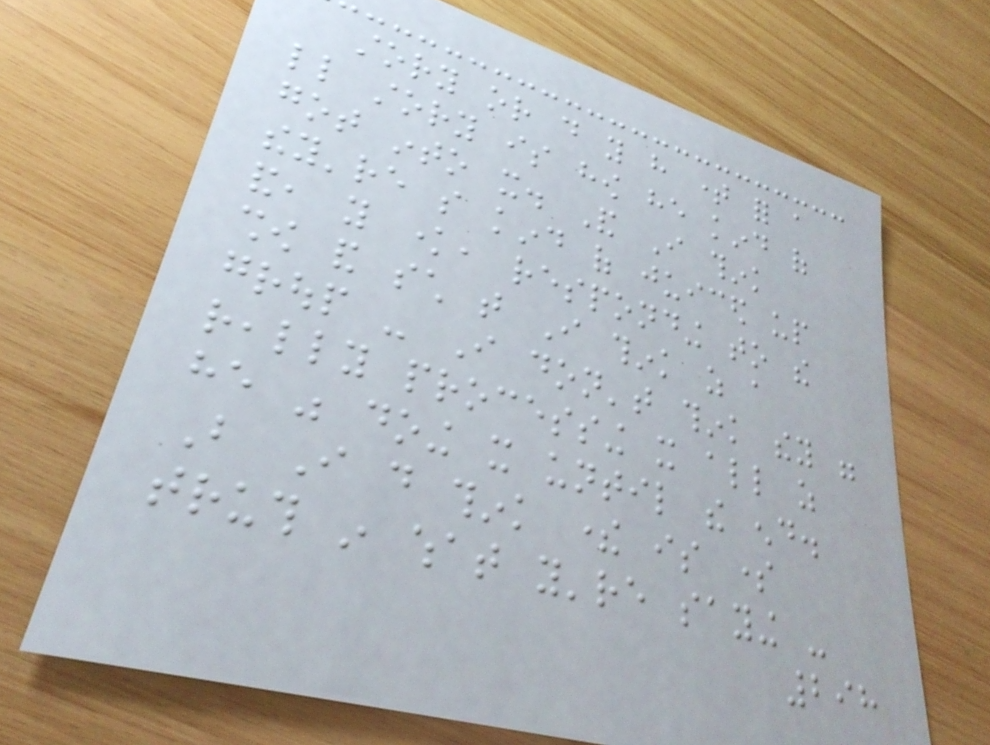story or do you have time for a
little story is how he kind of
got into it. And I think
they're so kind of juiced up
and, you know, responding to the
show and such that I think as a
group - I don't think they were
really processing it all as
he was doing it until the end.
But I do think there is some
truth in what you're saying -
298
